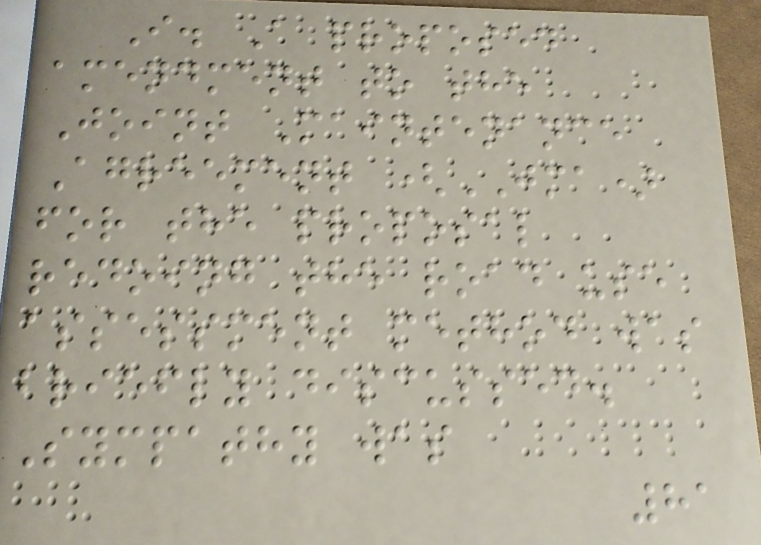I. A proposed
amendment to the
Joint Maintenance
Agreement (JMA)
for the proposal
redoing the road use
assessment method was
briefly discussed.
Sympathy was
81
